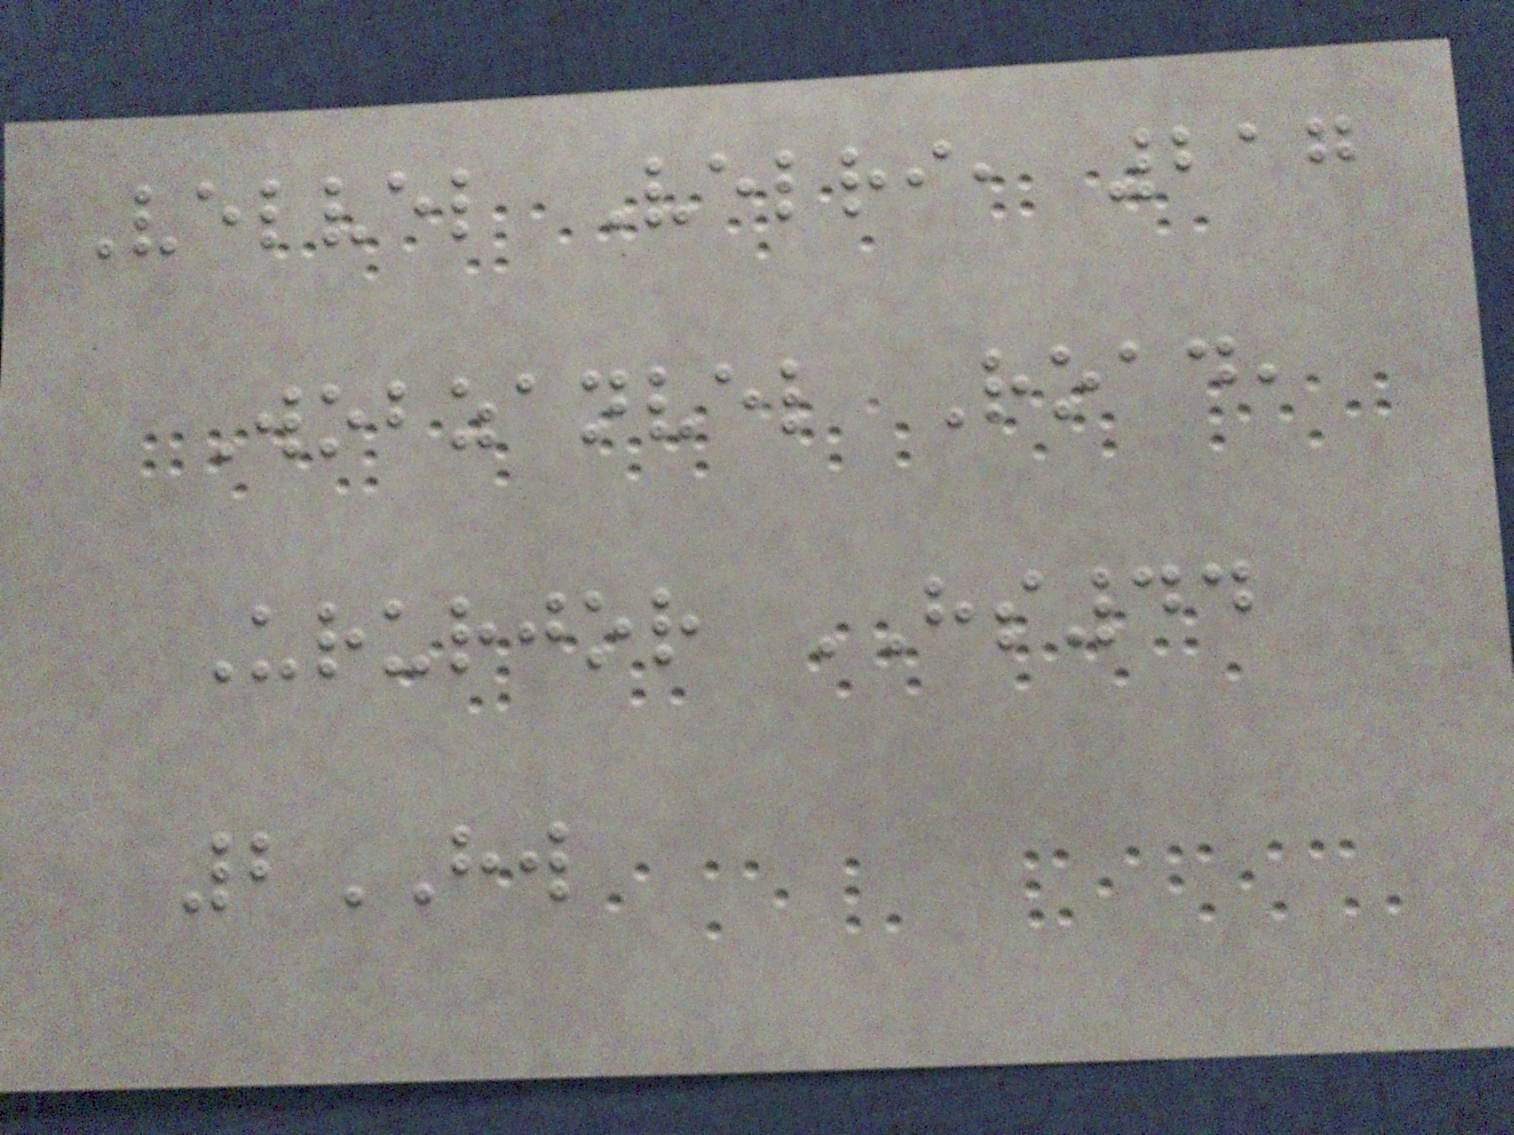Velvel Velri, 217
Wobzanvel Road,
Ururjor HS44
2HW
